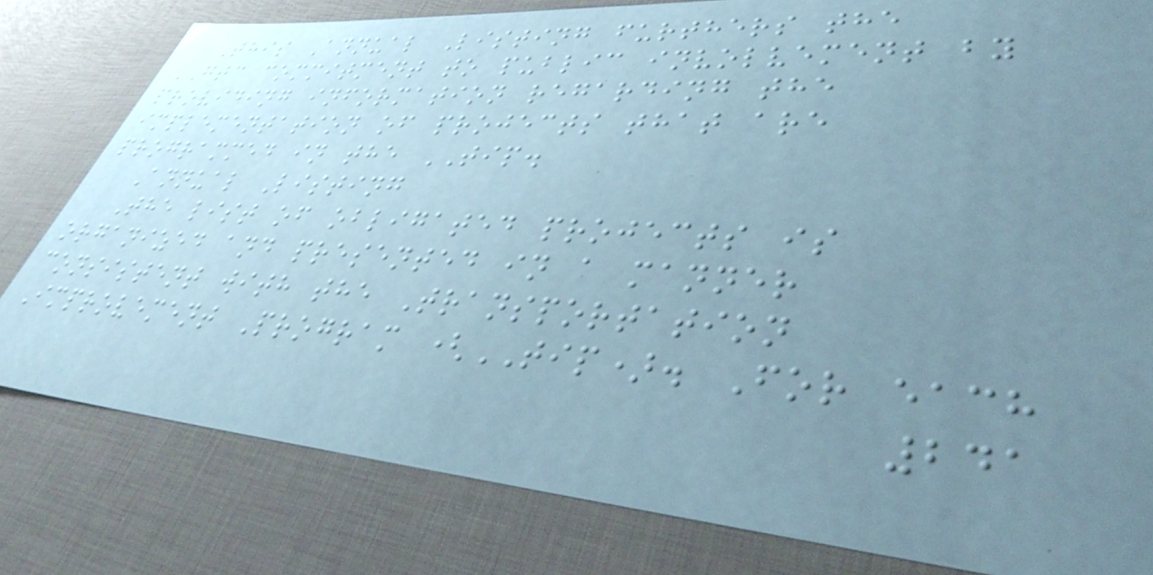This Annual Listing furthers the
GTC commitment to public involvement by
providing information regarding the
implementation of projects that are
programmed in the TIP.
Annual Listing
The list of obligated projects is
organized and presented in a manner
consistent with the Transportation
Improvement Program (TIP). For each
241
